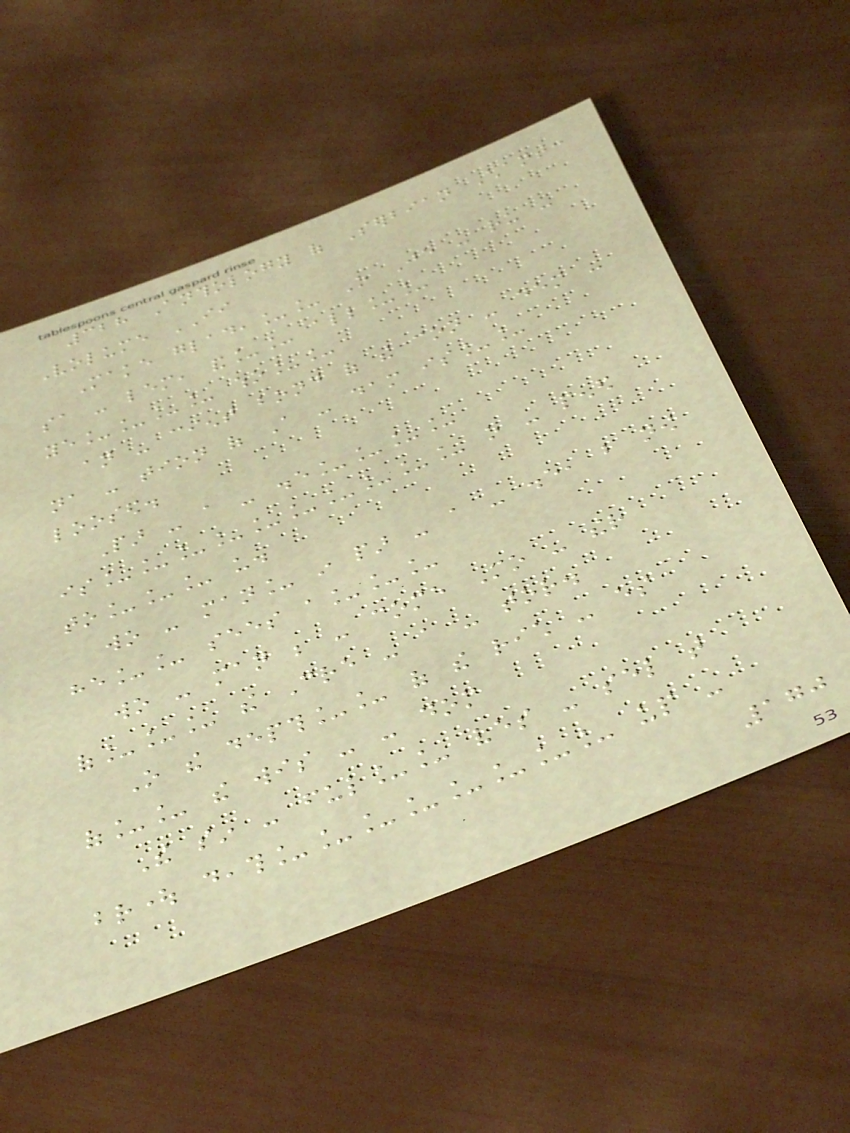328 Anthology of Serbian Chant:
Volume II
Make glad,__ O Je - ru -
sa - lem, and__ all__
ye____ who__
an - cient bond of the con - dem -
na - tion of A - dam is__
loosed.
Par - a - dise____
is__________ o - pened
to___ us.
wo - man_ in par - a - dise, but now
he__ sees a___
wo - man be - come Mo - ther
of___ the Cre - a - tor.
O the depth__ of the rich - es
of__ the wis - - dom
The sin - ful__ ves - sel that
brought death________ up -
170
